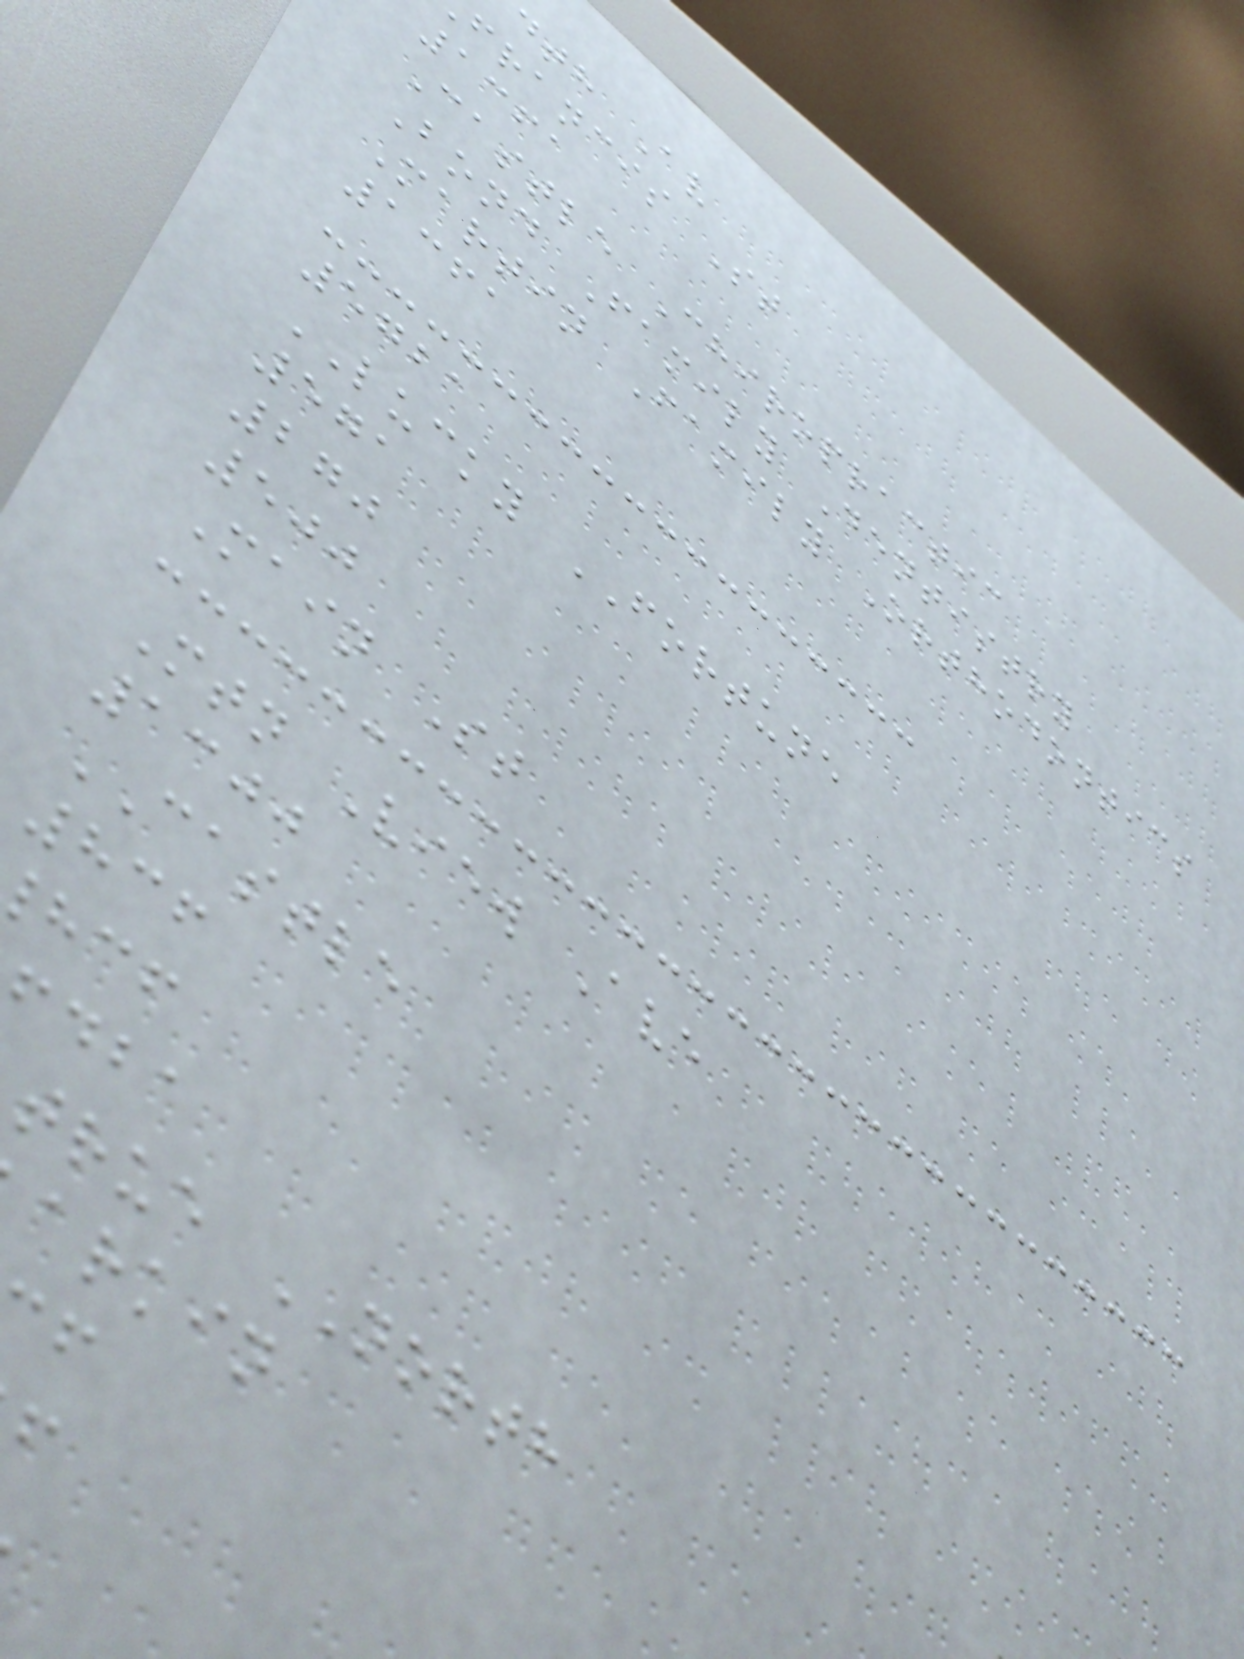dth Av
francis St
1361
Castle Chiropractic
Bond Family Dentistry
Martin Family Orthodontics
1361
5721
LUCKY FORTUNE
571
270
500
Main St
Mtn View Ave
1300
CASTLE
836
true NORTH
arkin
